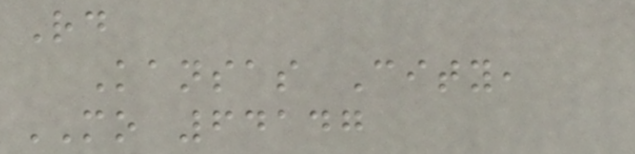Rd
Kansas City,
MO 64147
